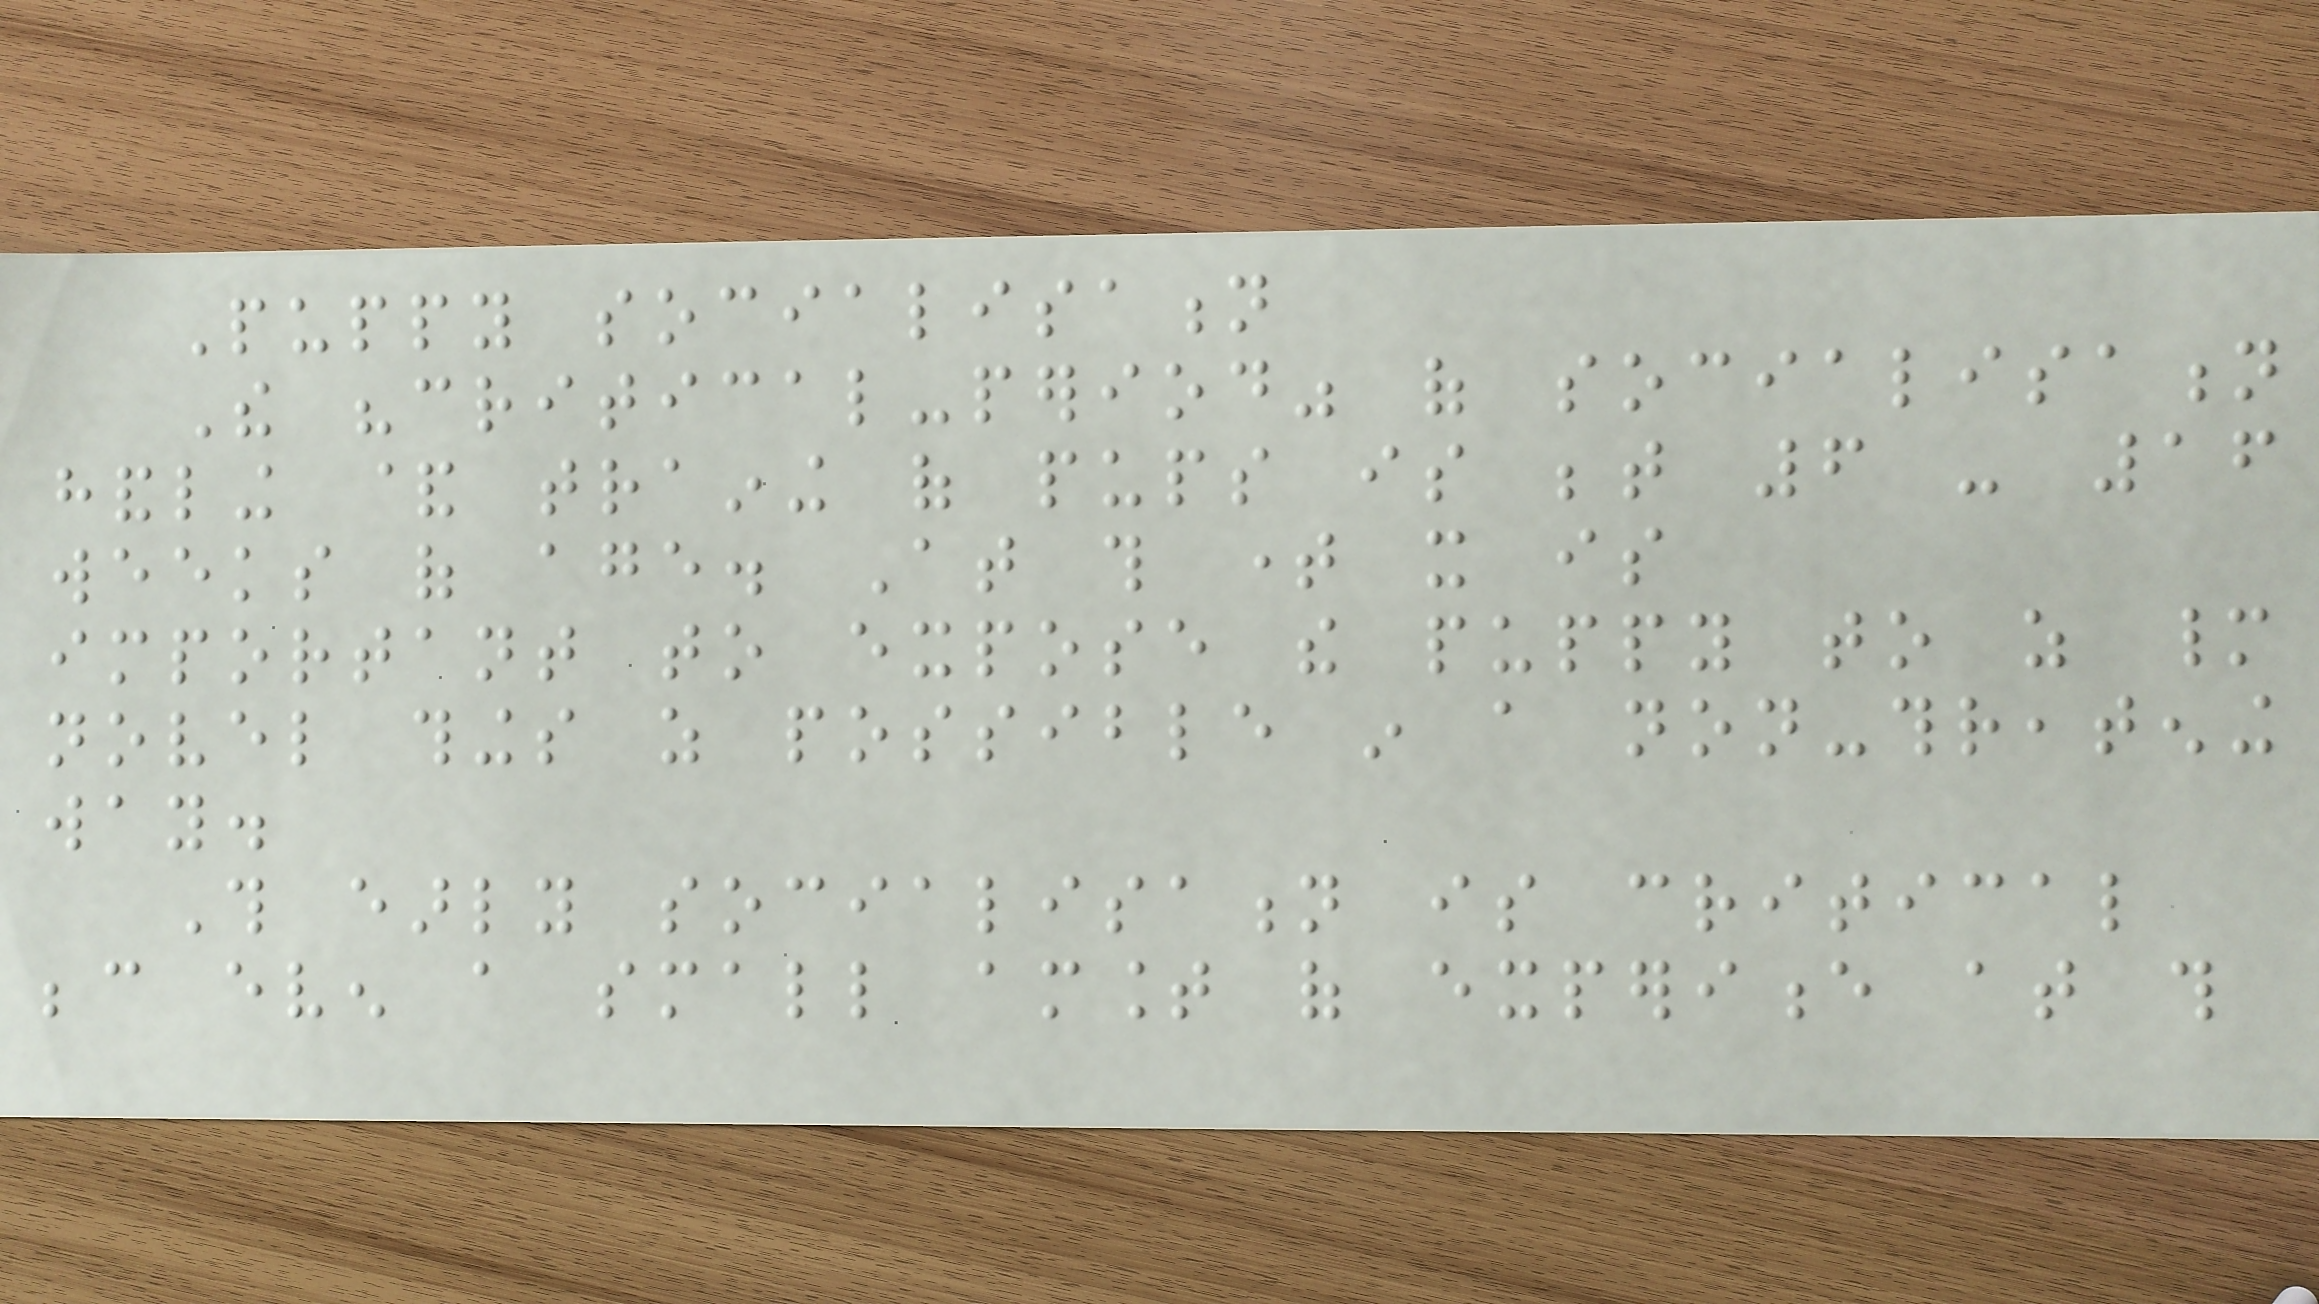Puppy socialisation
The "critical-period" of socialisation
handling & training of pups is between 6 - 16
weeks of age. At this time it is
important to expose the puppy to as many
novel things as possible in a non-threatening
way.
This early socialisation is critical
because even a small amount of experience at this
